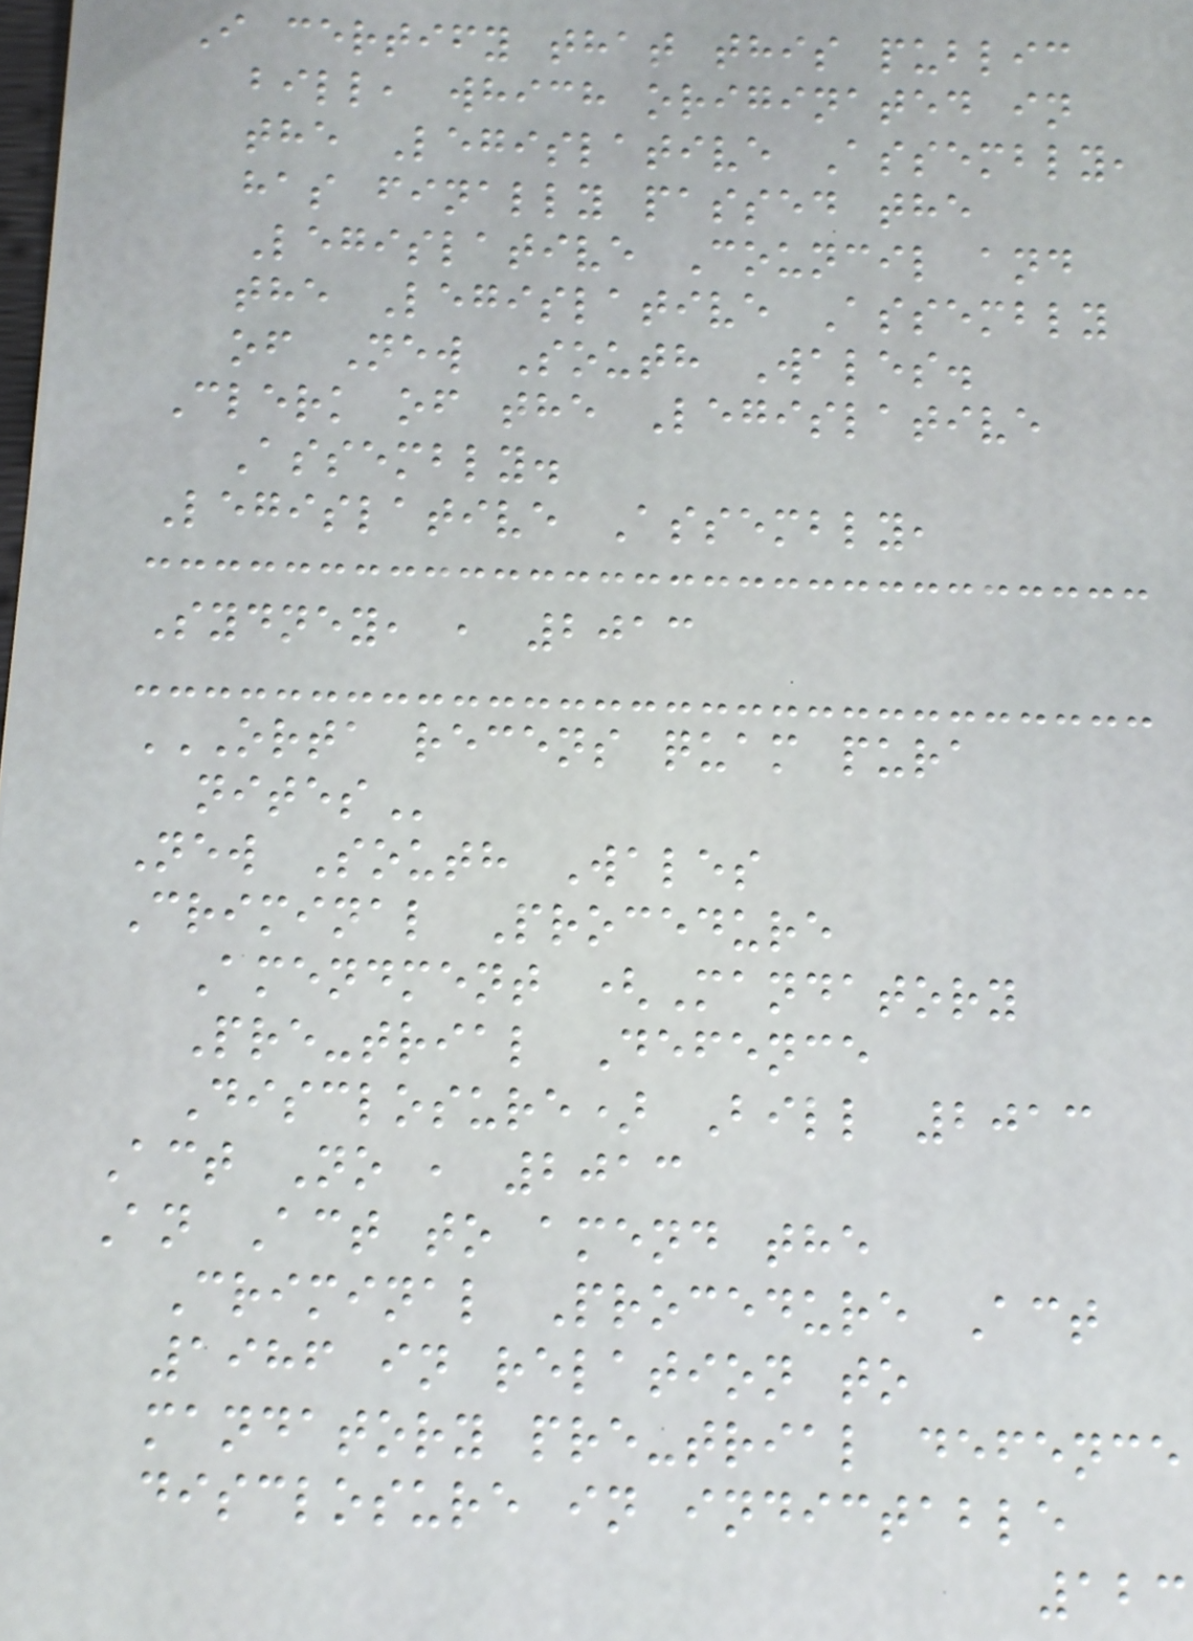I certify that this public
bill, which originated in
the Legislative Assembly,
has finally passed the
Legislative Council and
the Legislative Assembly
of New South Wales.
Clerk of the Legislative
Assembly.
Legislative Assembly,
Sydney, , 2013
ORTA RECENS QUAM PURA
NITES
New South Wales
Criminal Procedure
Amendment (Mandatory
Pre-trial Defence
Disclosure) Bill 2013
Act No , 2013
An Act to amend the
Criminal Procedure Act
1986 in relation to
mandatory pre-trial defence
disclosure in indictable
123
